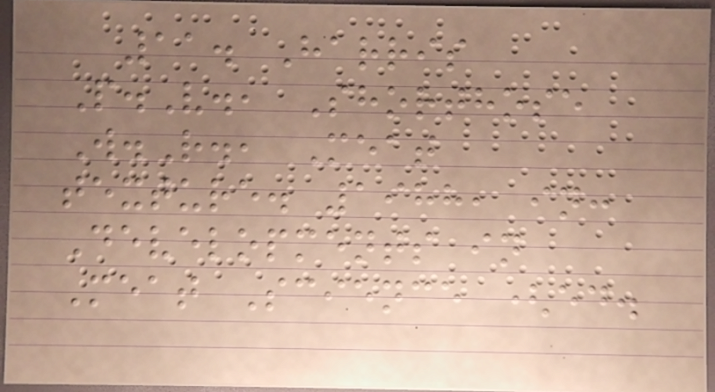11. Harris
P.V., Shorthose
W.R., Meat
texture. 1988, in:
Developments in
Meat Science (ed.
